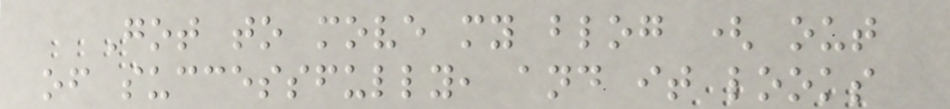Got to move my blog ( out
of successfully, and it looks
